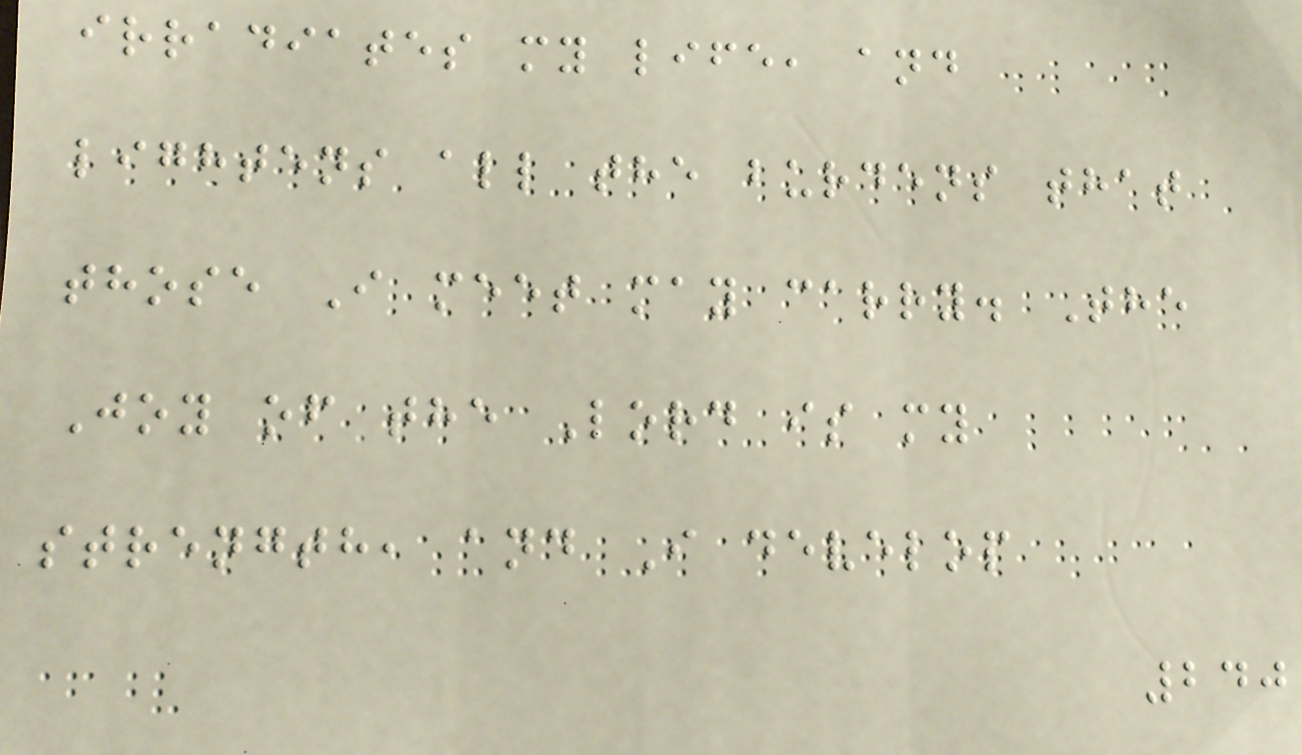irradiates my life, and
lightens all the burdens that
those I meet may carry. The
Joy of the Lord is my
strength, and I develop
240
